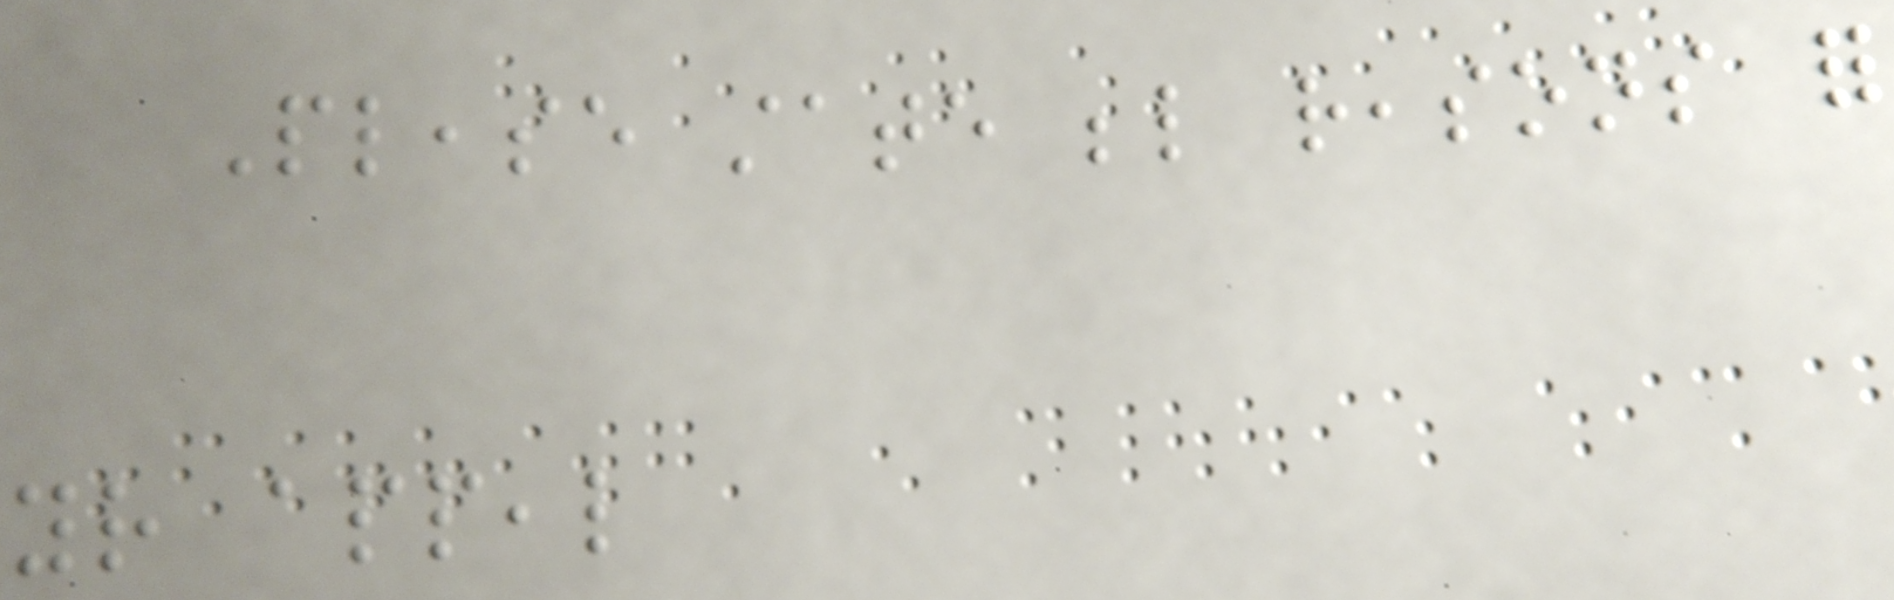Please state below reasons for
your appeal
